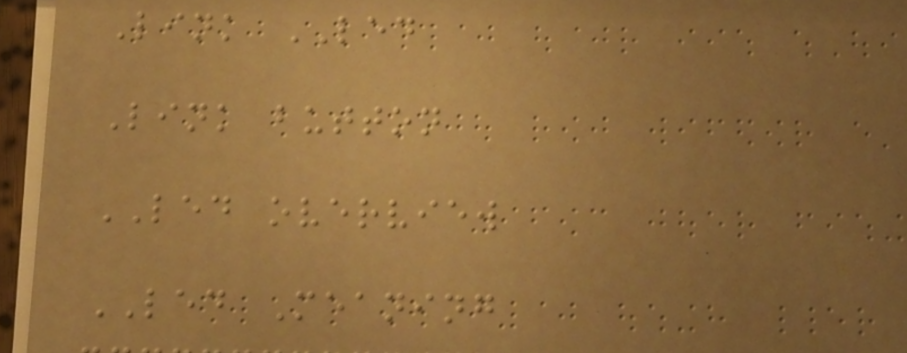Link LED
Link button
LED overview
LED Meaning
